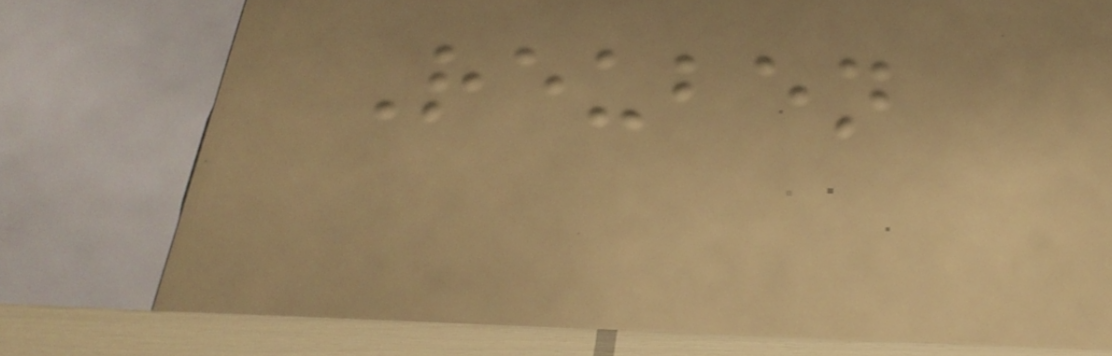Reuben
